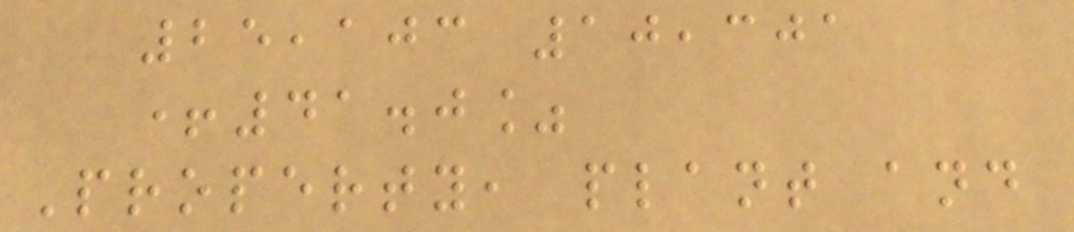25,103 10,301
+41.0%
Property, plant and
